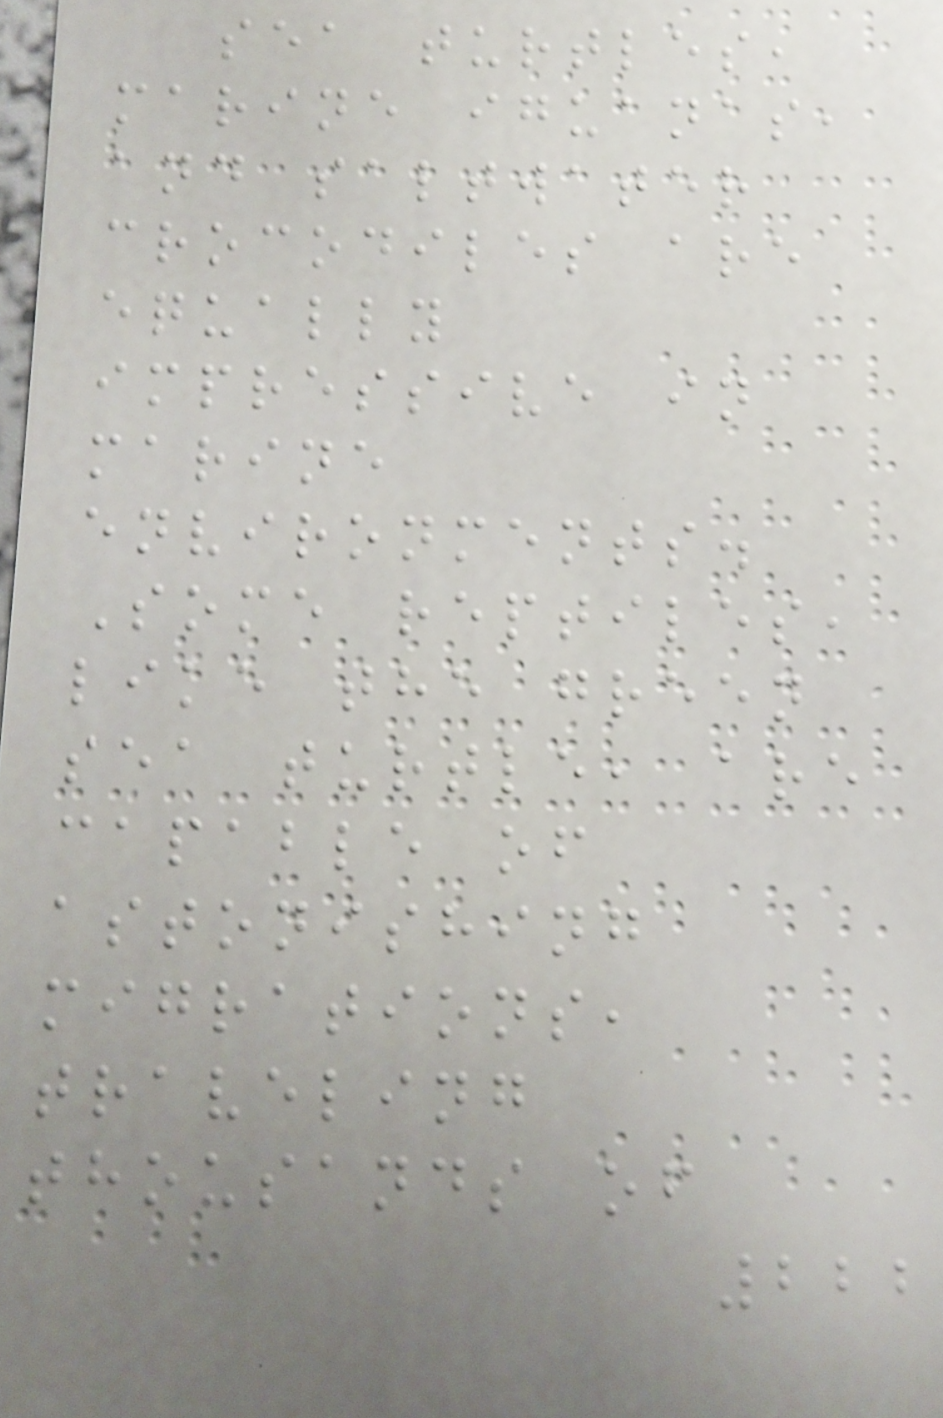sea turtles,
marine iguanas,
and saltwater
crocodiles are
equally
impressive in
marine
environments.
Some reptiles,
like the green
sea turtle, are
capable of
astonishing
migrations,
traveling
thousands of
222
